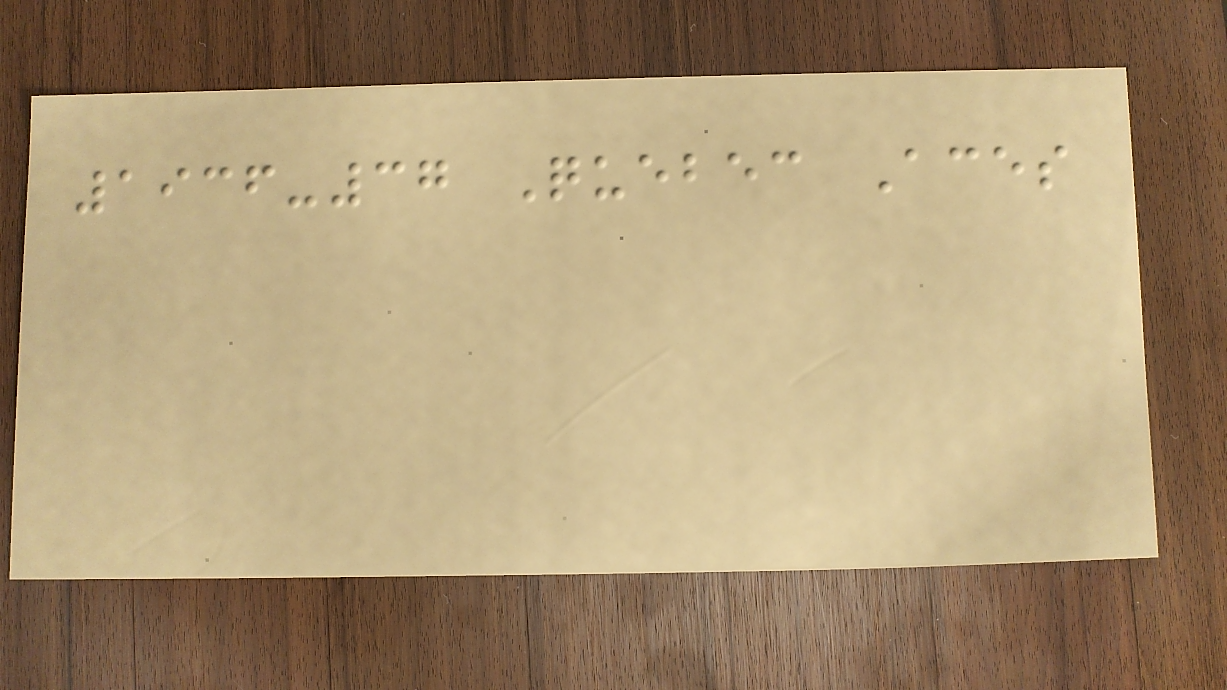1936-37 Quebec Aces
